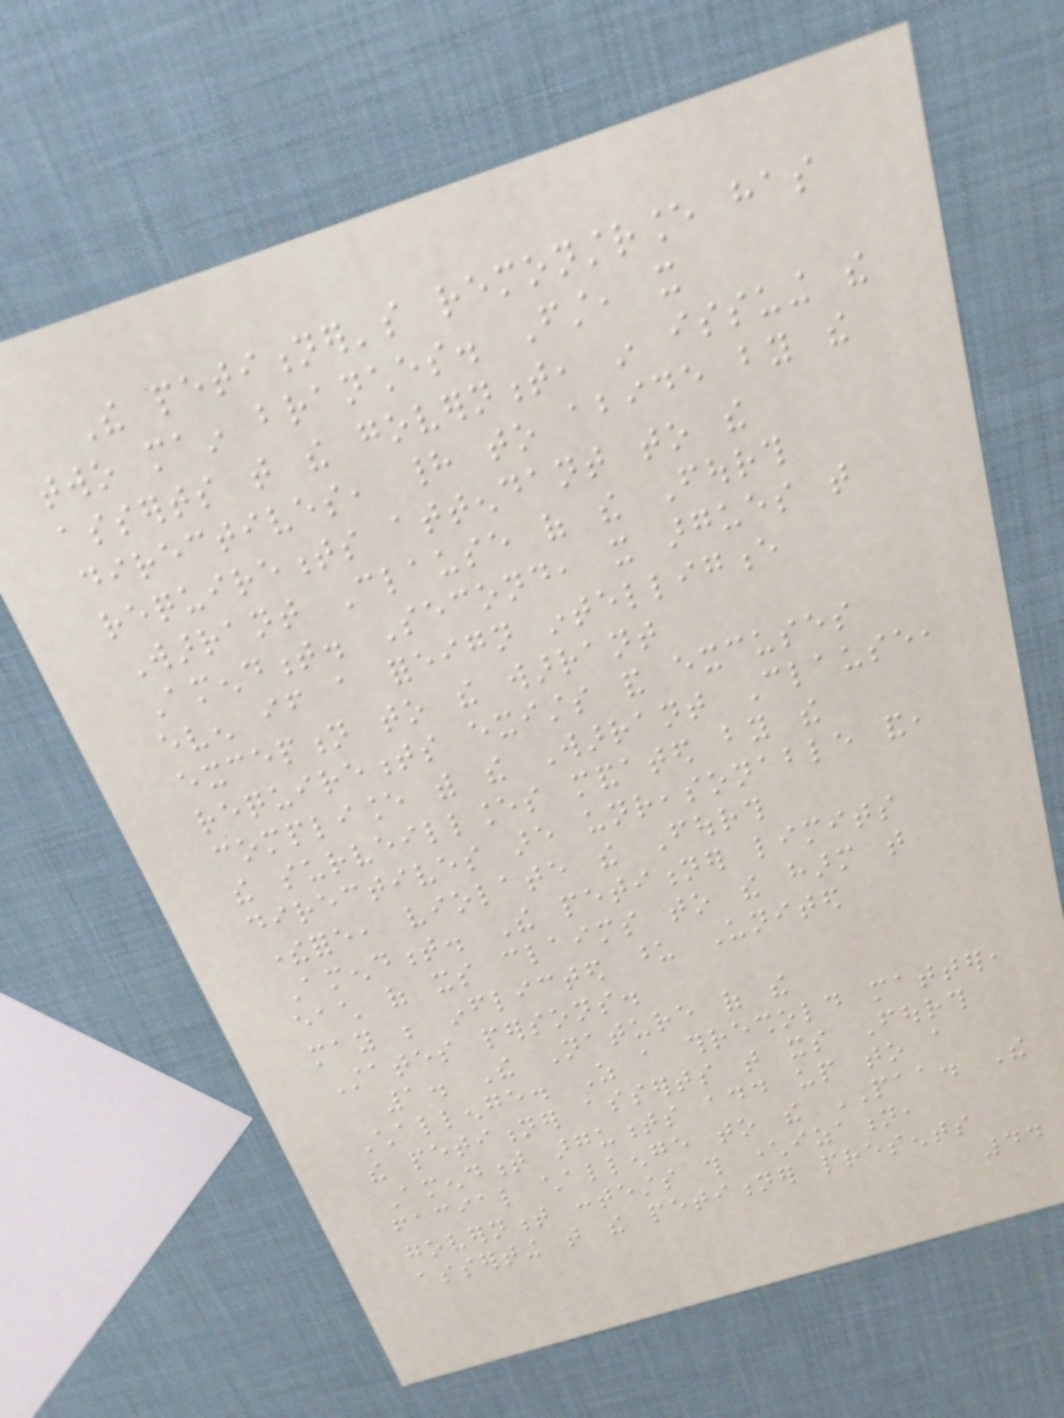The petitioner's remonstrance has
two main branches. First, it
asserts that the government, in issuing the
directives, had to abide by the
requirements attendant to the
Warrant Clause of the Fourth
Amendment. Second, it argues that
even if a foreign intelligence
exception to the warrant
requirements exists and excuses
compliance with the Warrant Clause,
the surveillances mandated by the
directives are unreasonable and,
therefore, violate the Fourth
Amendment. The petitioner limits
each of its claims to the harm that
may be inflicted upon United
States persons.
1. The Nature of the
Challenge. As a threshold matter,
the petitioner asserts that its Fourth
Amendment arguments add up to a
facial challenge to the PAA. The
government contests this characterization,
asserting that the petitioner presents
44
